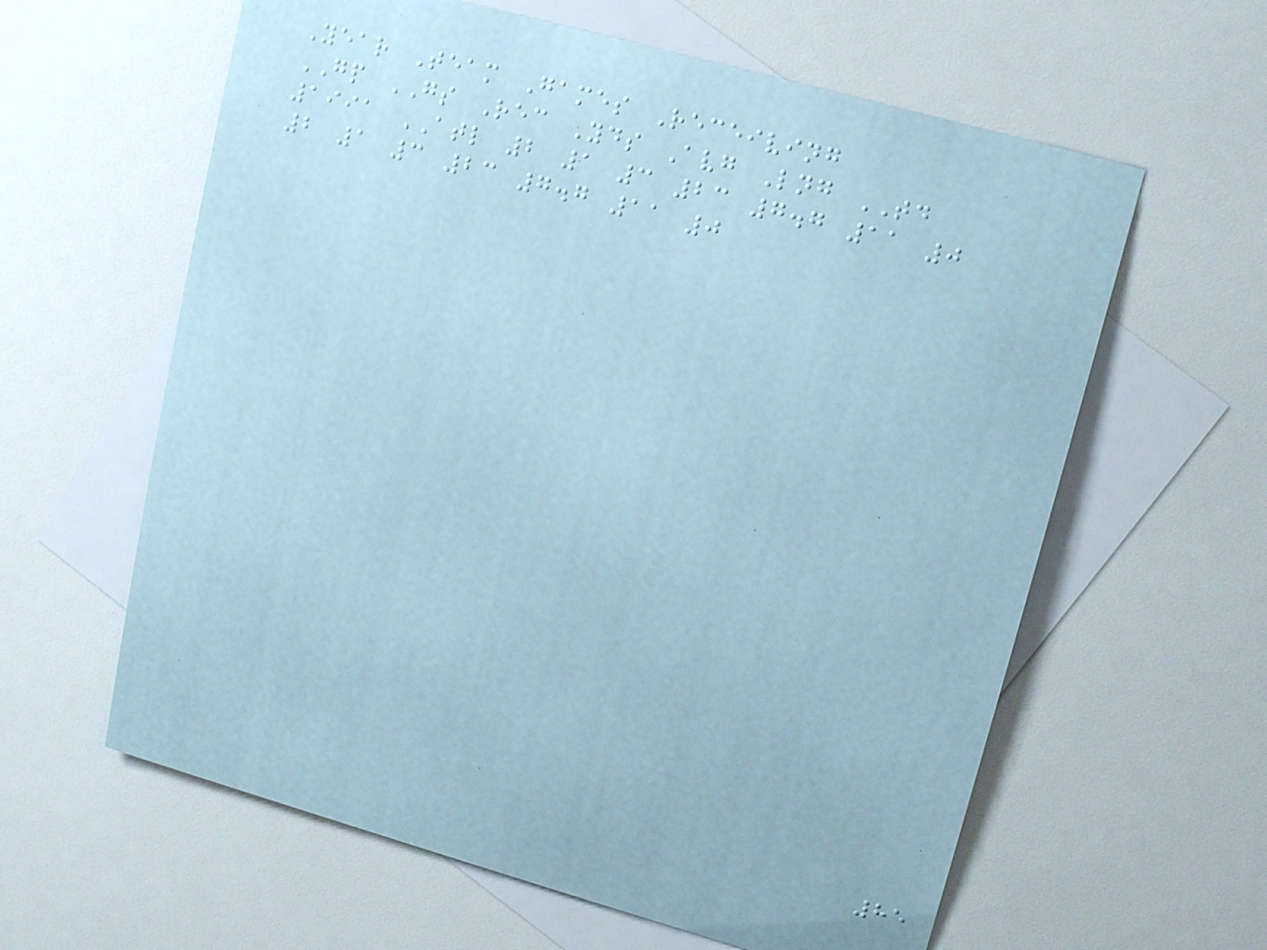Year Team Games Receiving
GP GS Rec Yds Avg Lng TD
1991 ATL 2 1 3 23 7.7 11 0
2 1 3 23 7.7 11 0
85
